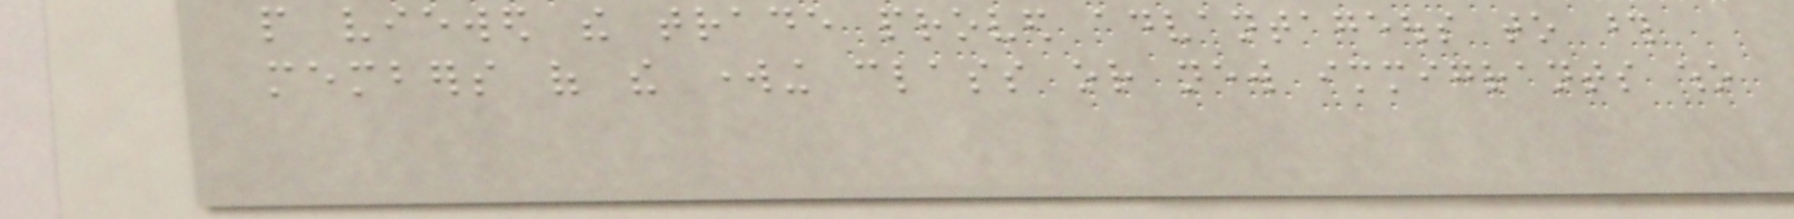people viewed the trade proved advantageous to those
members of the working class or new immigrants who
